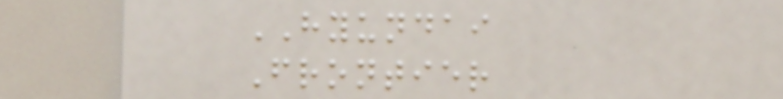HYUNDAI
Frontier
